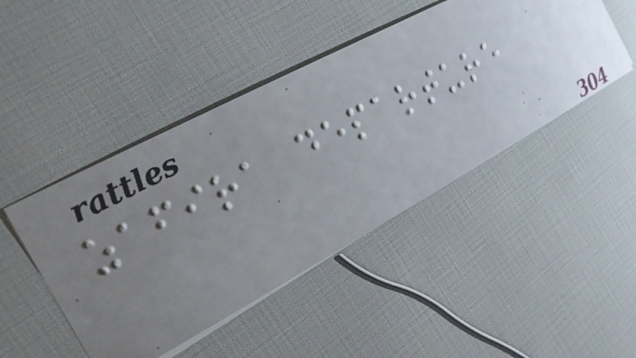zafira departure
